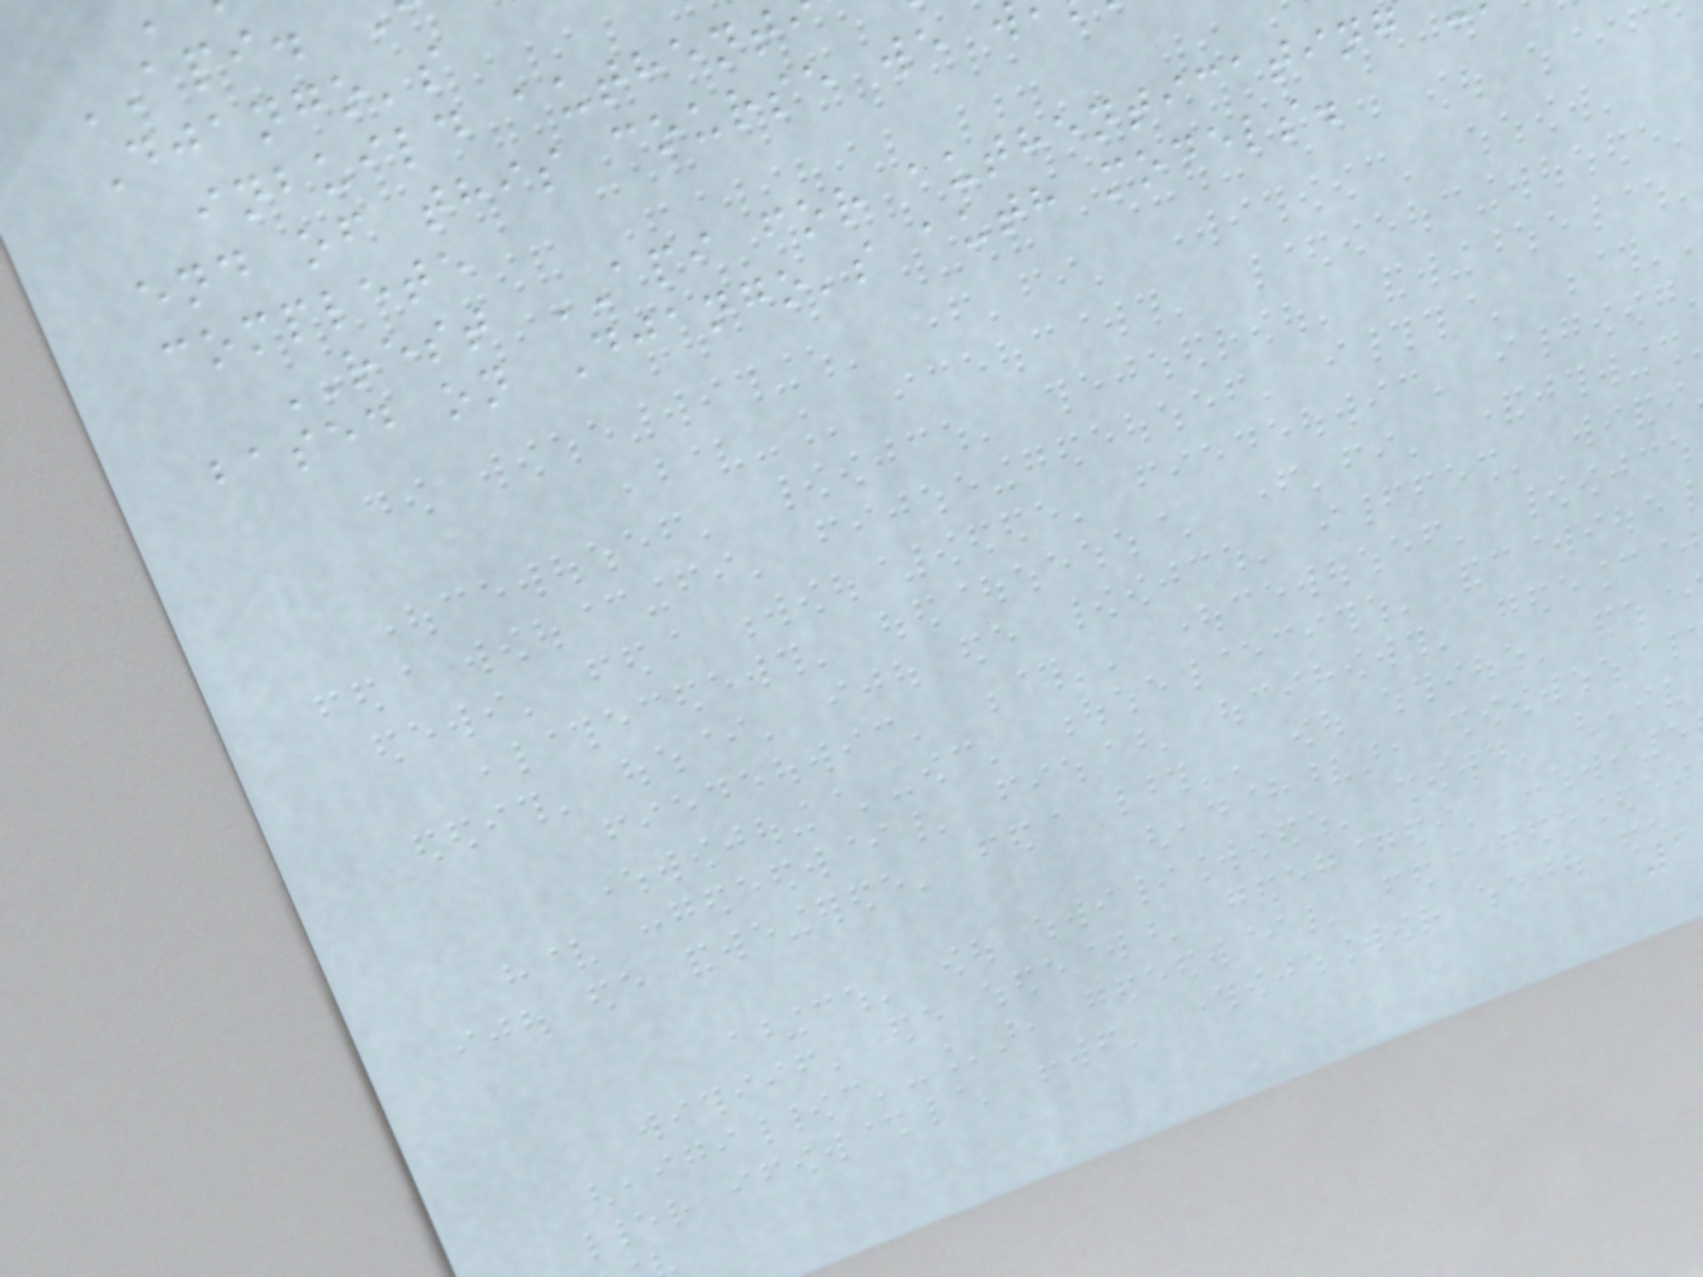Django's
inbuild authent
end of this course we
complete
REST API for authenticating
based on Django's auth models.
